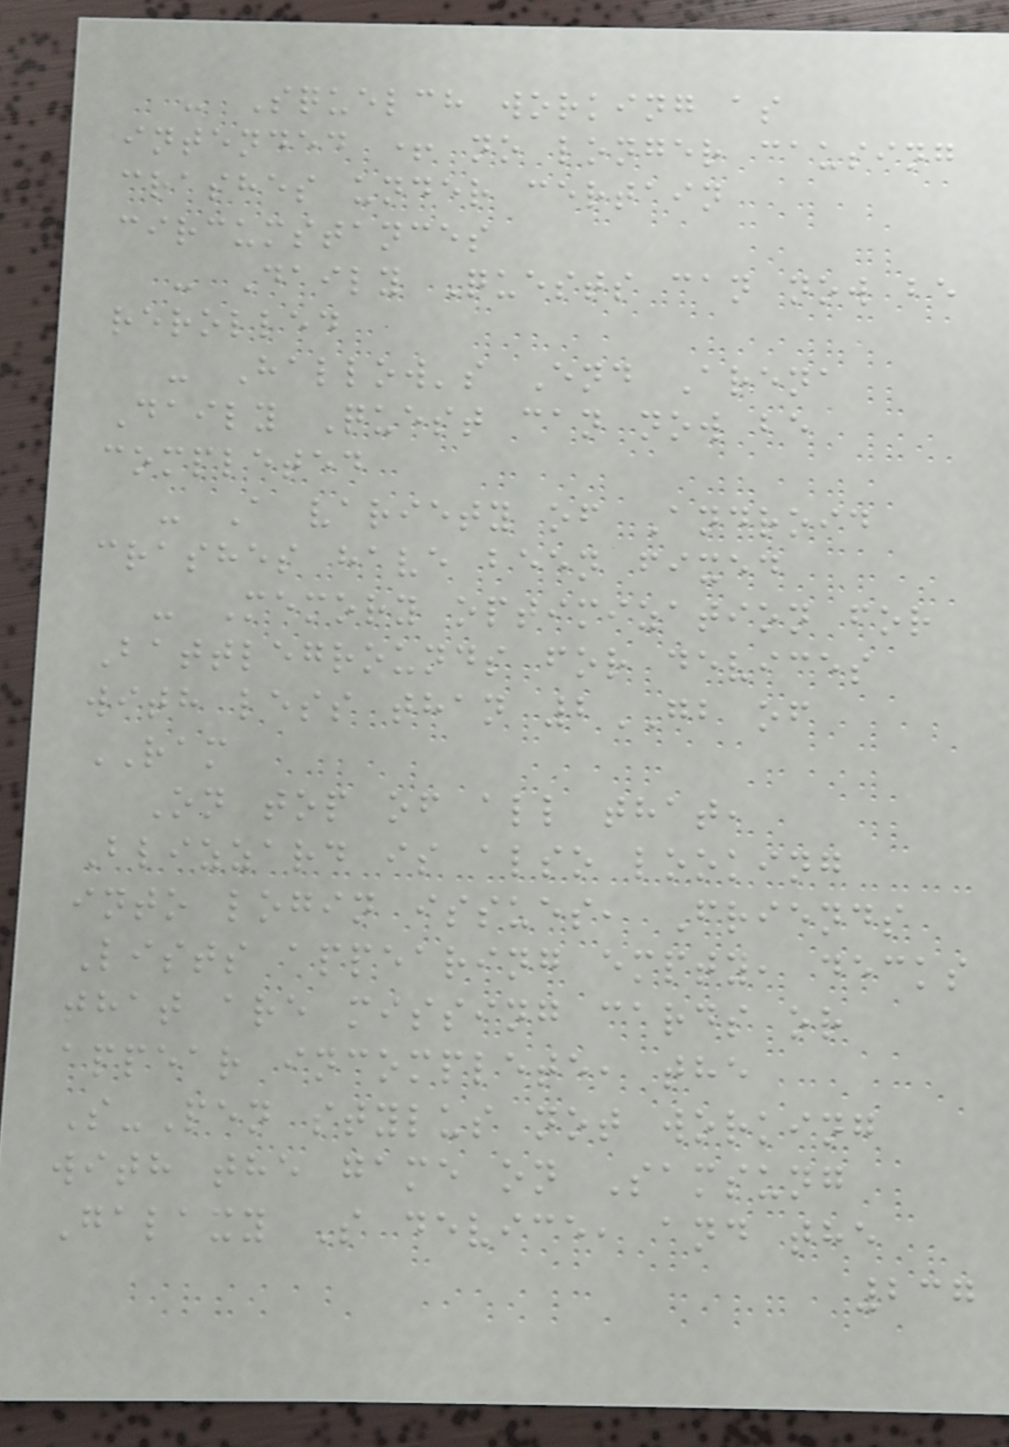- Squelch working as
intended + no longer causing
crashes under certain
circumstances
- Daily Quests can now be
rerolled
- Hallow's End Arena
Daily Quest can now be
completed
- A variety of Android
crashes have been fixed
- Memory optimization for
Battlegrounds for devices
with less than 2GB of
RAM
On top of all that,
Blizzard is also looking
into login issues, Friends
Lists appearing empty, decks
that are missing cards or
appear incomplete, the
S-Pen stylus not working
with the game on Samsung
Galaxy S device, and the
237
